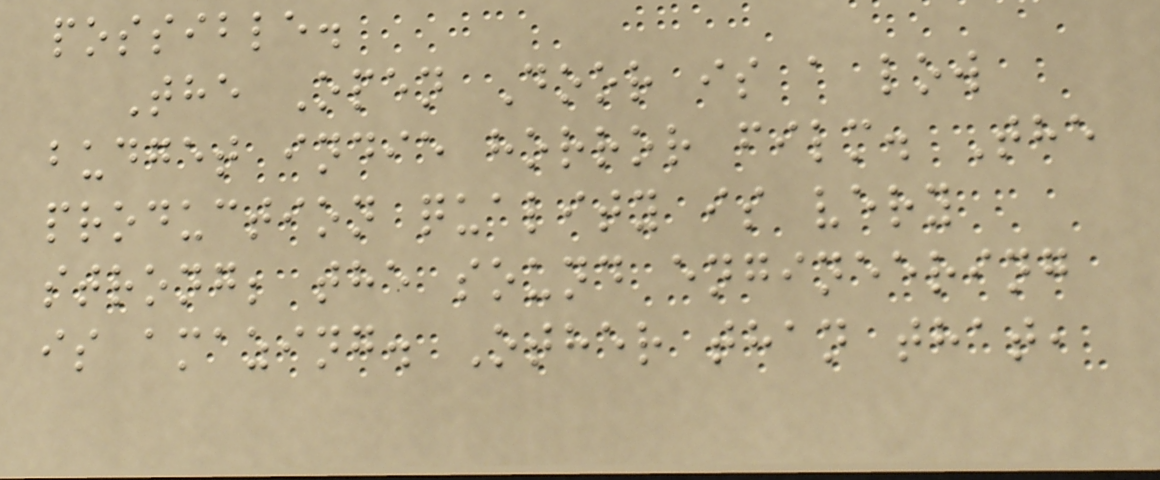possible.
The Open Door is a low
budget indie horror film. The
production quality is very
strong; the sound engineering
is amazing. Other than that,
